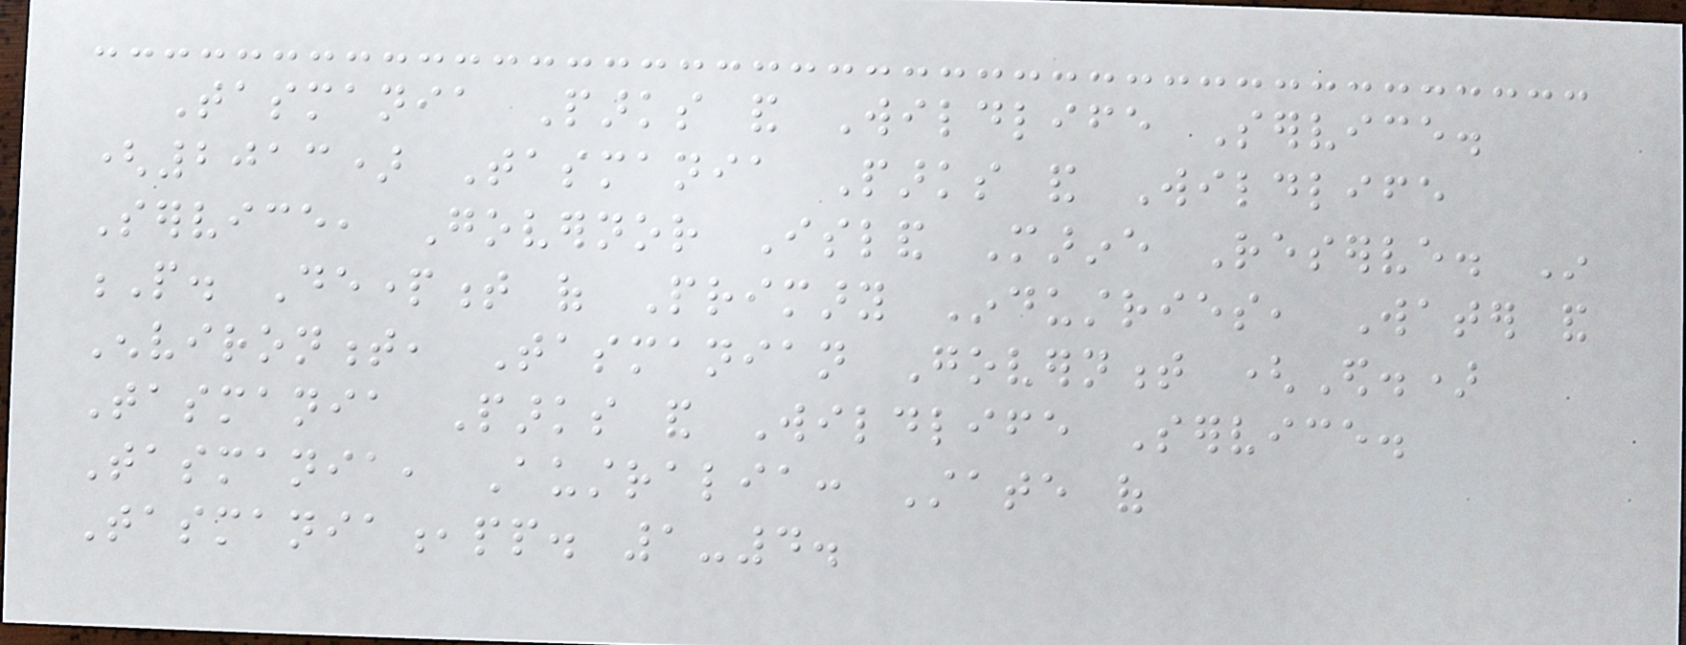Tasmania Parks and Wildlife Service.
(2013) Tasmania Parks and Wildlife
Service, Governor Island Marine Reserve. In
P. Department of Primary Industries, Water and
Environment, Tasmanian Government (Ed.)
Tasmania Parks and Wildlife Service.
Tasmania, Australia: State of
Tasmania,pp. 1-4.
